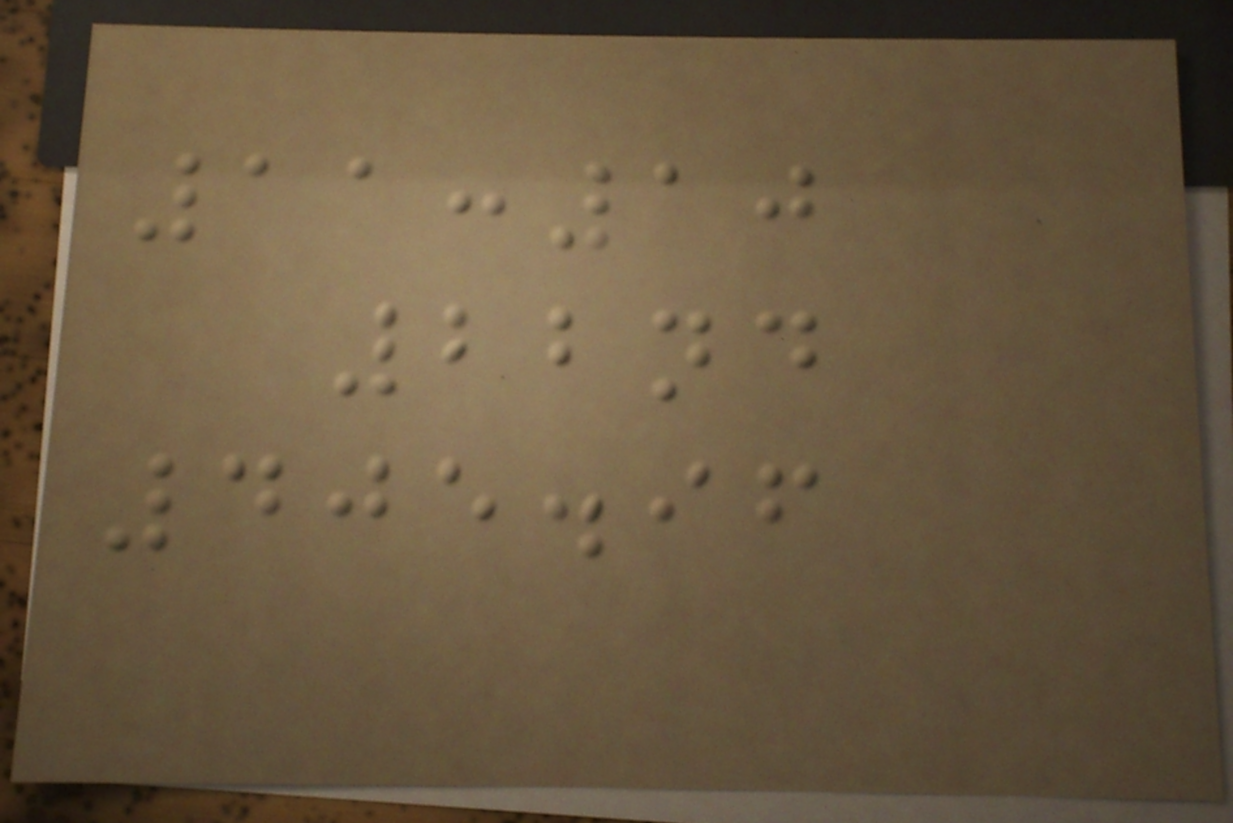11:10
22nd
405.96
